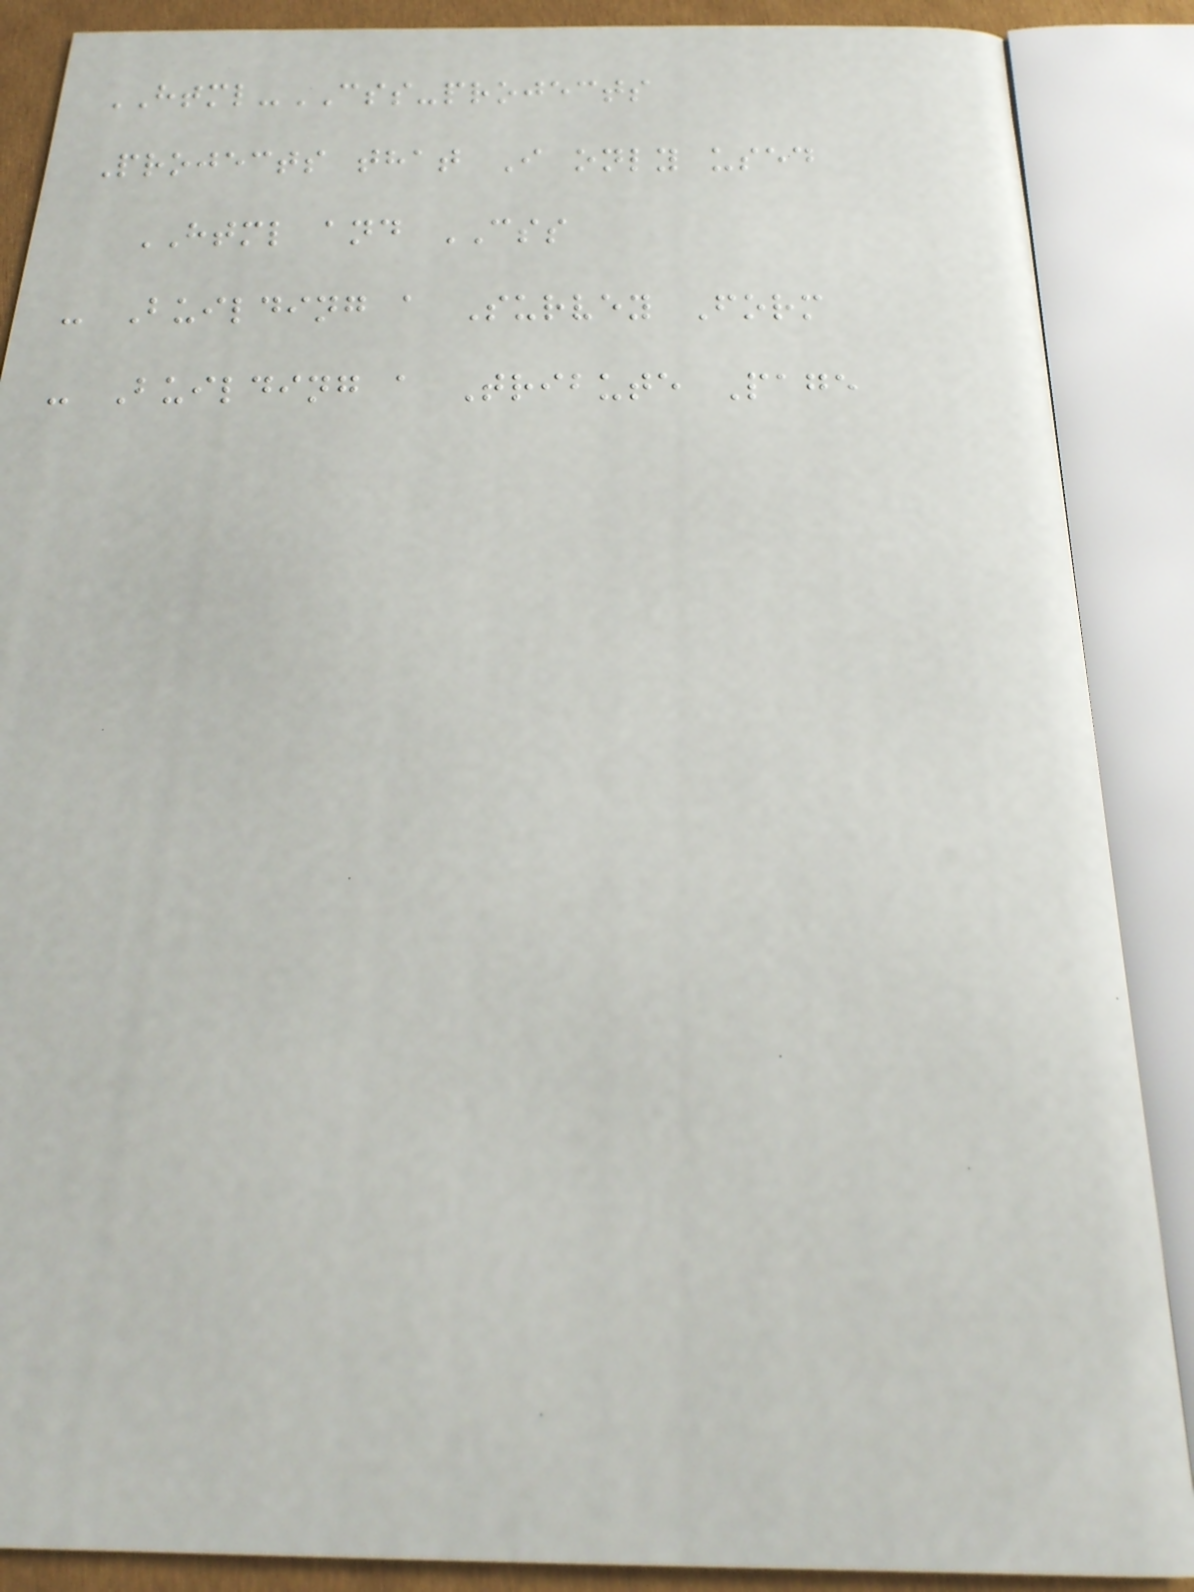HTML-CSS-projects
Projects that I only used
HTML and CSS
- Building a Survey Form
- Building a Tribute Page
